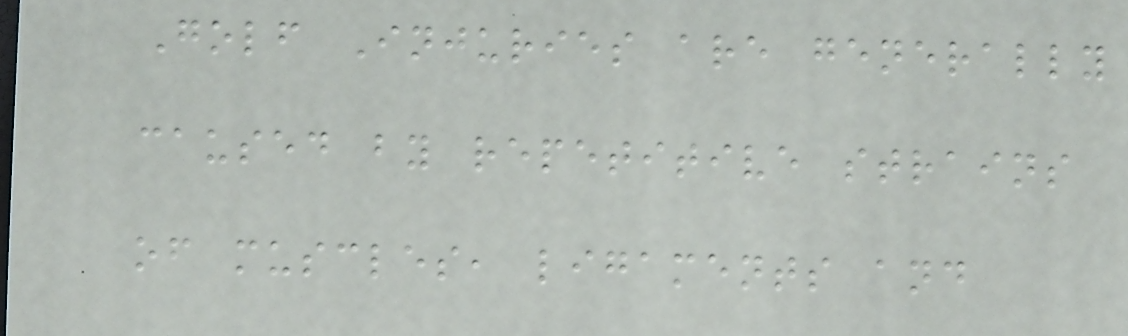Golf Injuries are generally
caused by repetitive strains
of muscles, ligaments and
